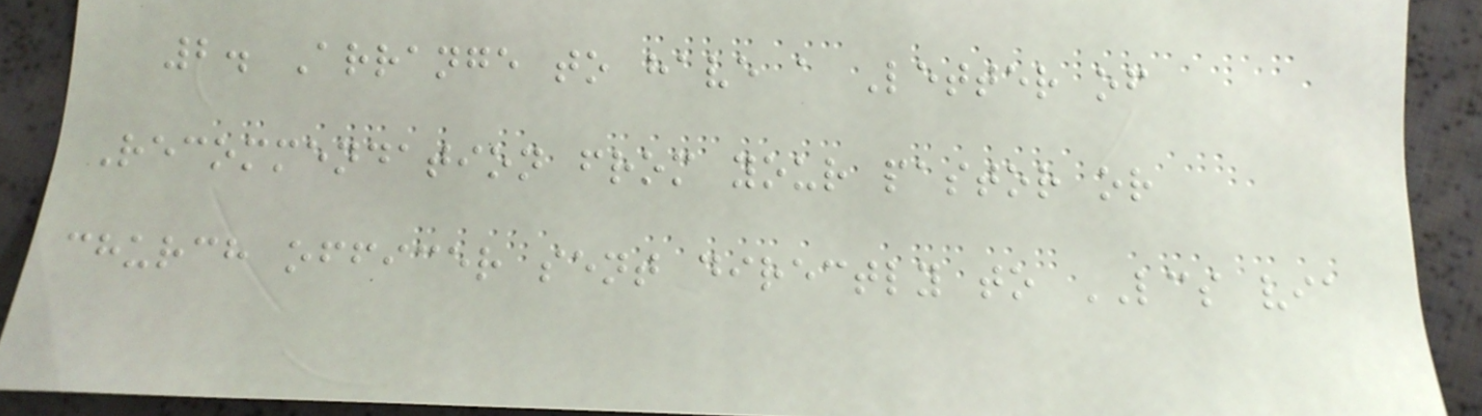2. Arrange to have a Letter of
Recommendation from your pastor or
church officer sent directly to LCS via
